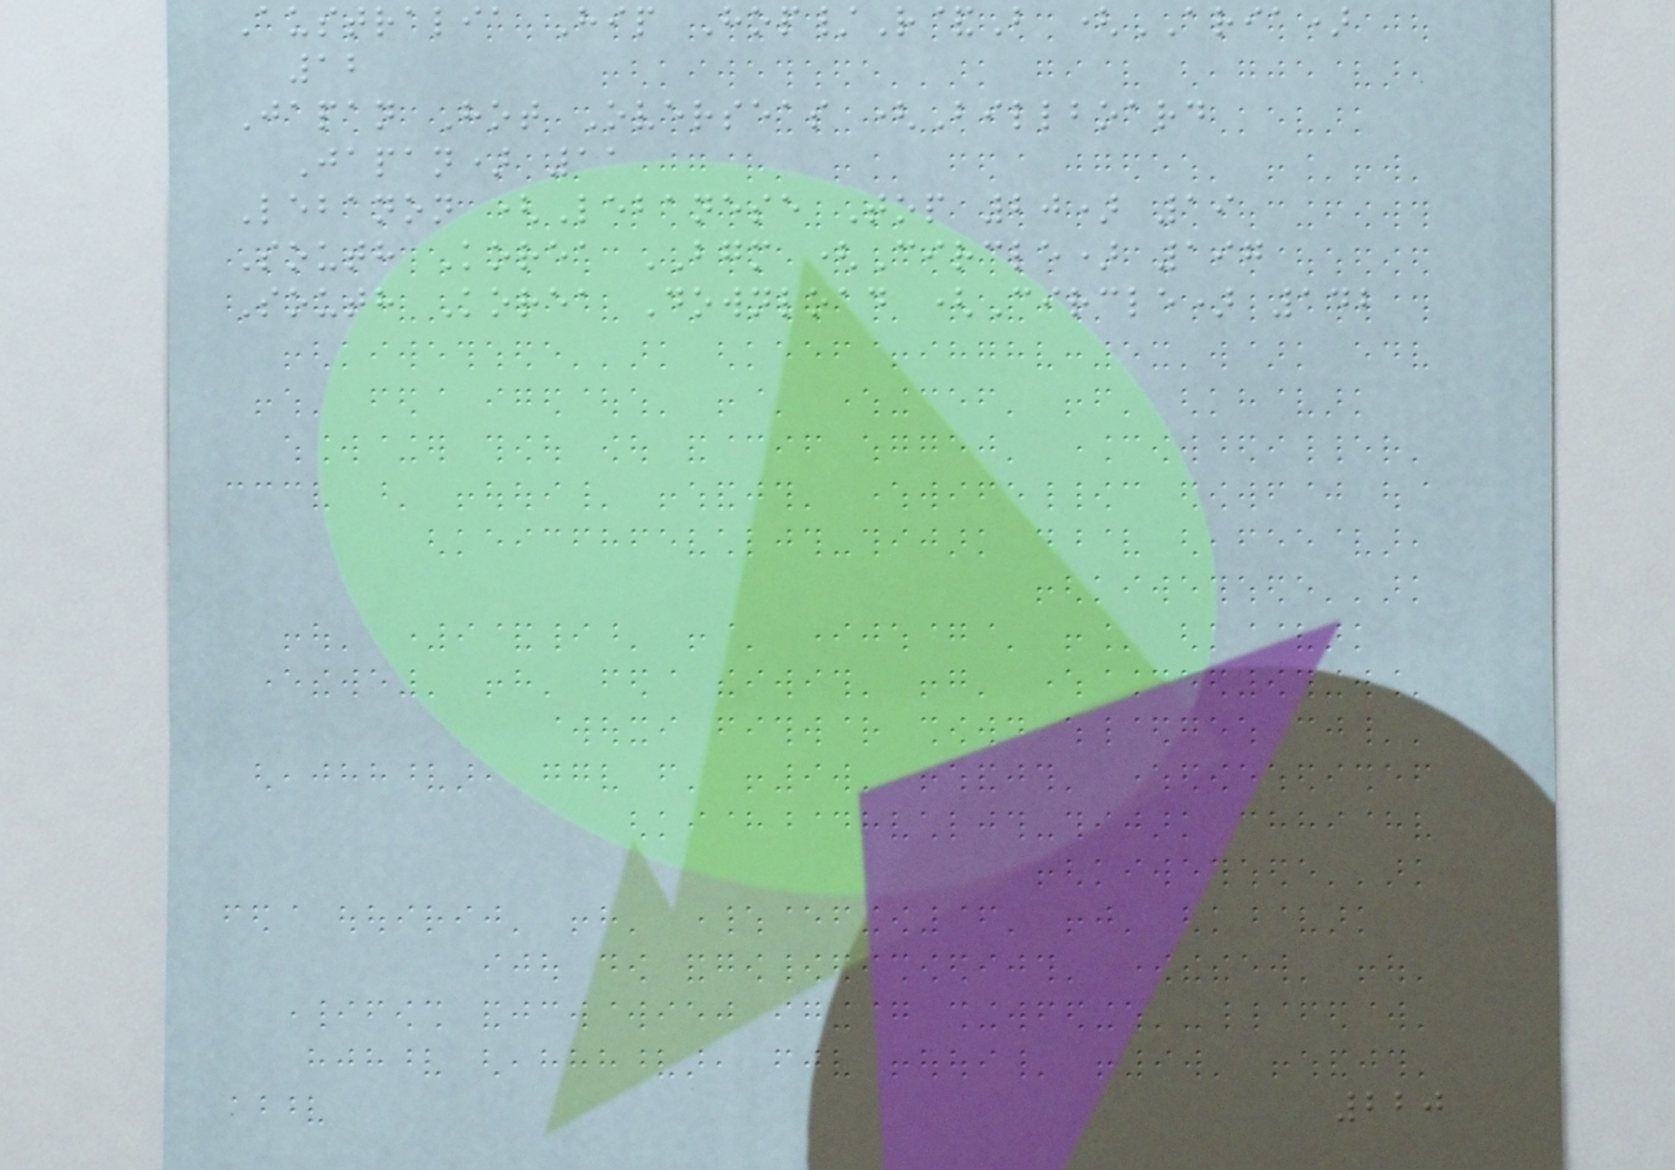Australia Hip Hop/R&B (ARIA)
12
Japan Hot Overseas (Billboard
Japan) 11
Lebanon (Lebanese Top 20) 19
South Korea BGM (Circle) 197
South Korea Download (Circle) 142
220
